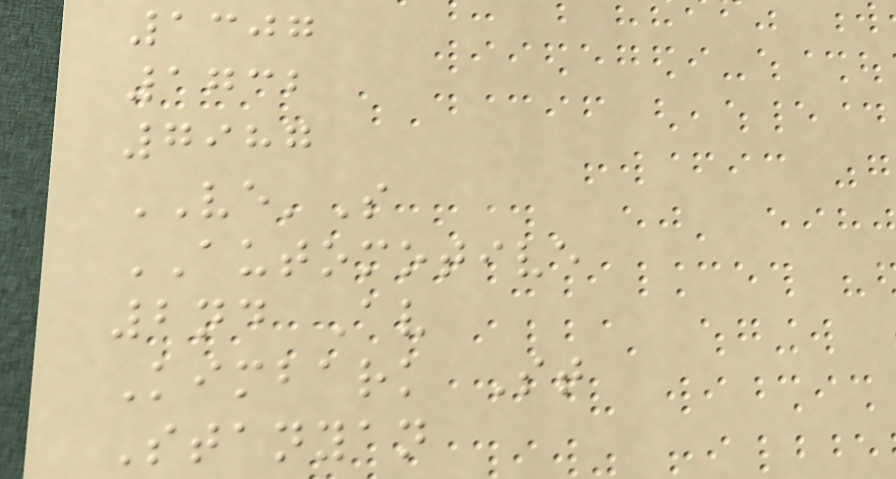1307
1732
7987
VE'S
AUTOMOTIVE
2nd Av
Kimbark St
Stanyan
